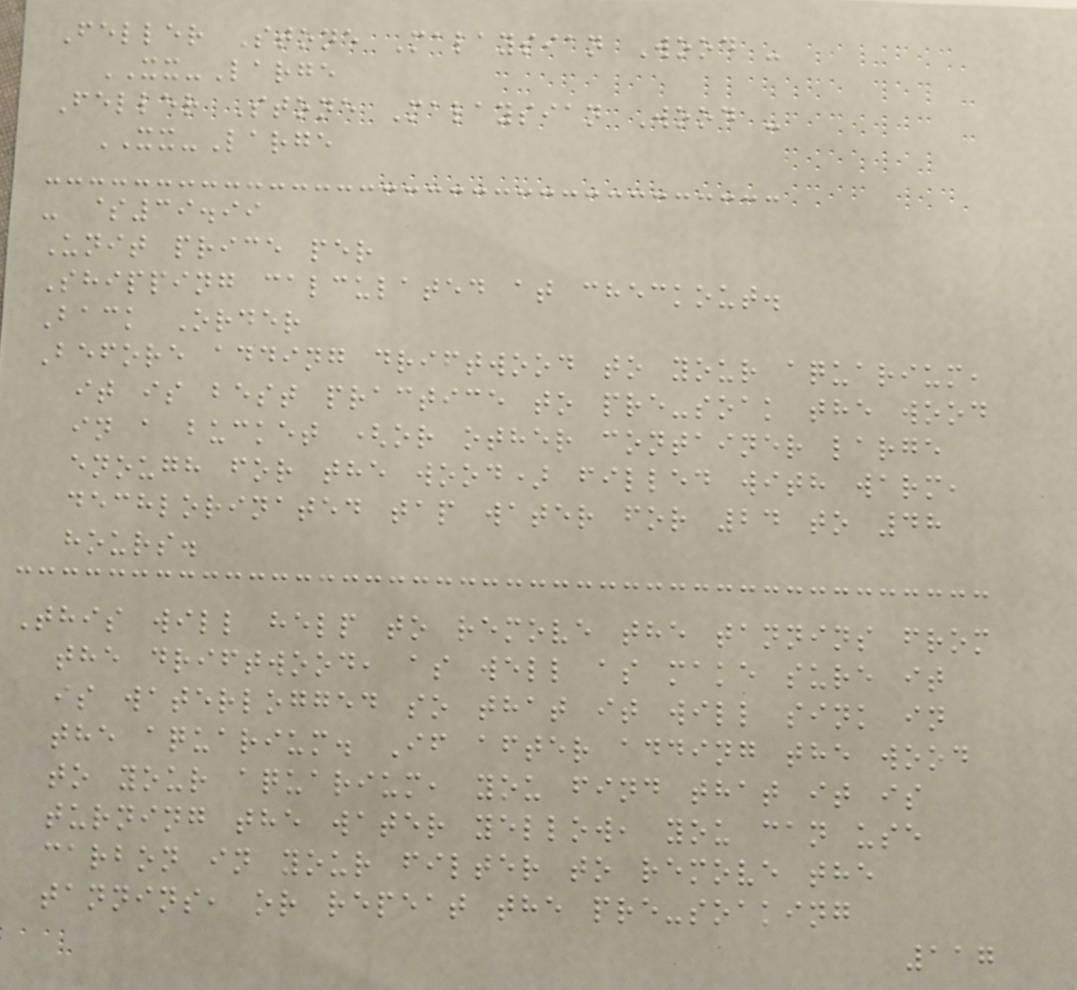Feller Stone Malaysian Wood -
XX-Large
Feller Stone Malaysian Wood -
XX-Large
- $39.99
Unit price per
Shipping calculated at checkout.
Back Order
Before adding driftwood to your aquarium,
it is best practice to pre-soak the wood
in a bucket (or other container large
enough for the wood) filled with warm,
dechlorinated tap water for 24 to 48
hours.
This will help to remove the tannins from
the driftwood, as well as make sure it
is waterlogged so that it will sink in
the aquarium. If after adding the wood
to your aquarium, you find that it is
turning the water yellow, you can use
carbon in your filter to remove the
tannins, or repeat the pre-soaking
117
